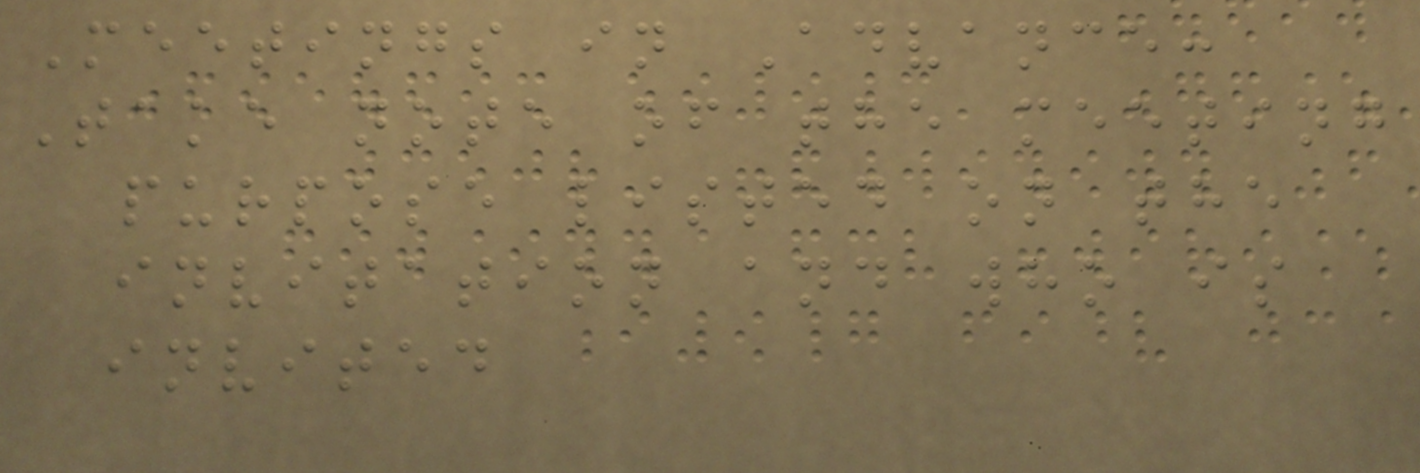Meetings in Advance:
Take note of the meeting
purpose listed on the
invitation and who is
invited
